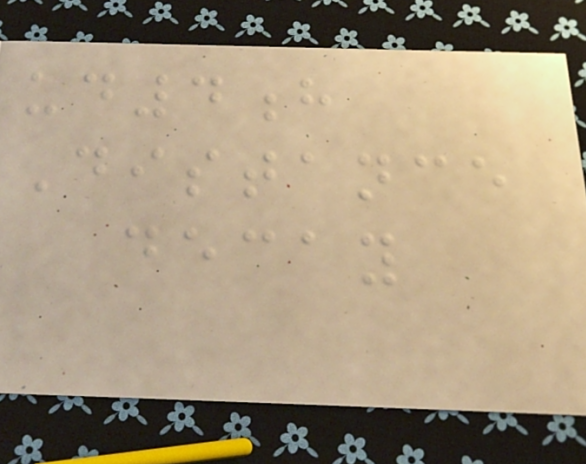ud4h
Distance
decay
